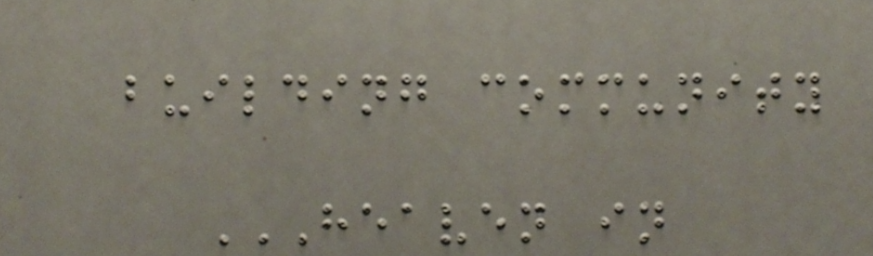building community
HEAVEN IN
